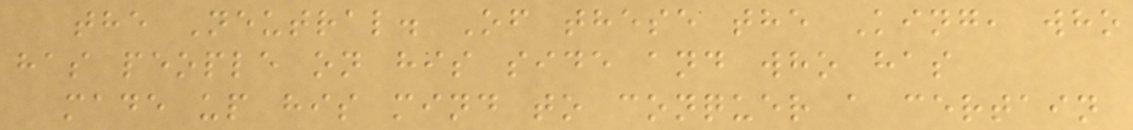the Neutral. Of these the King, who
has people on his side and who has
made up his mind to conquer a certain
